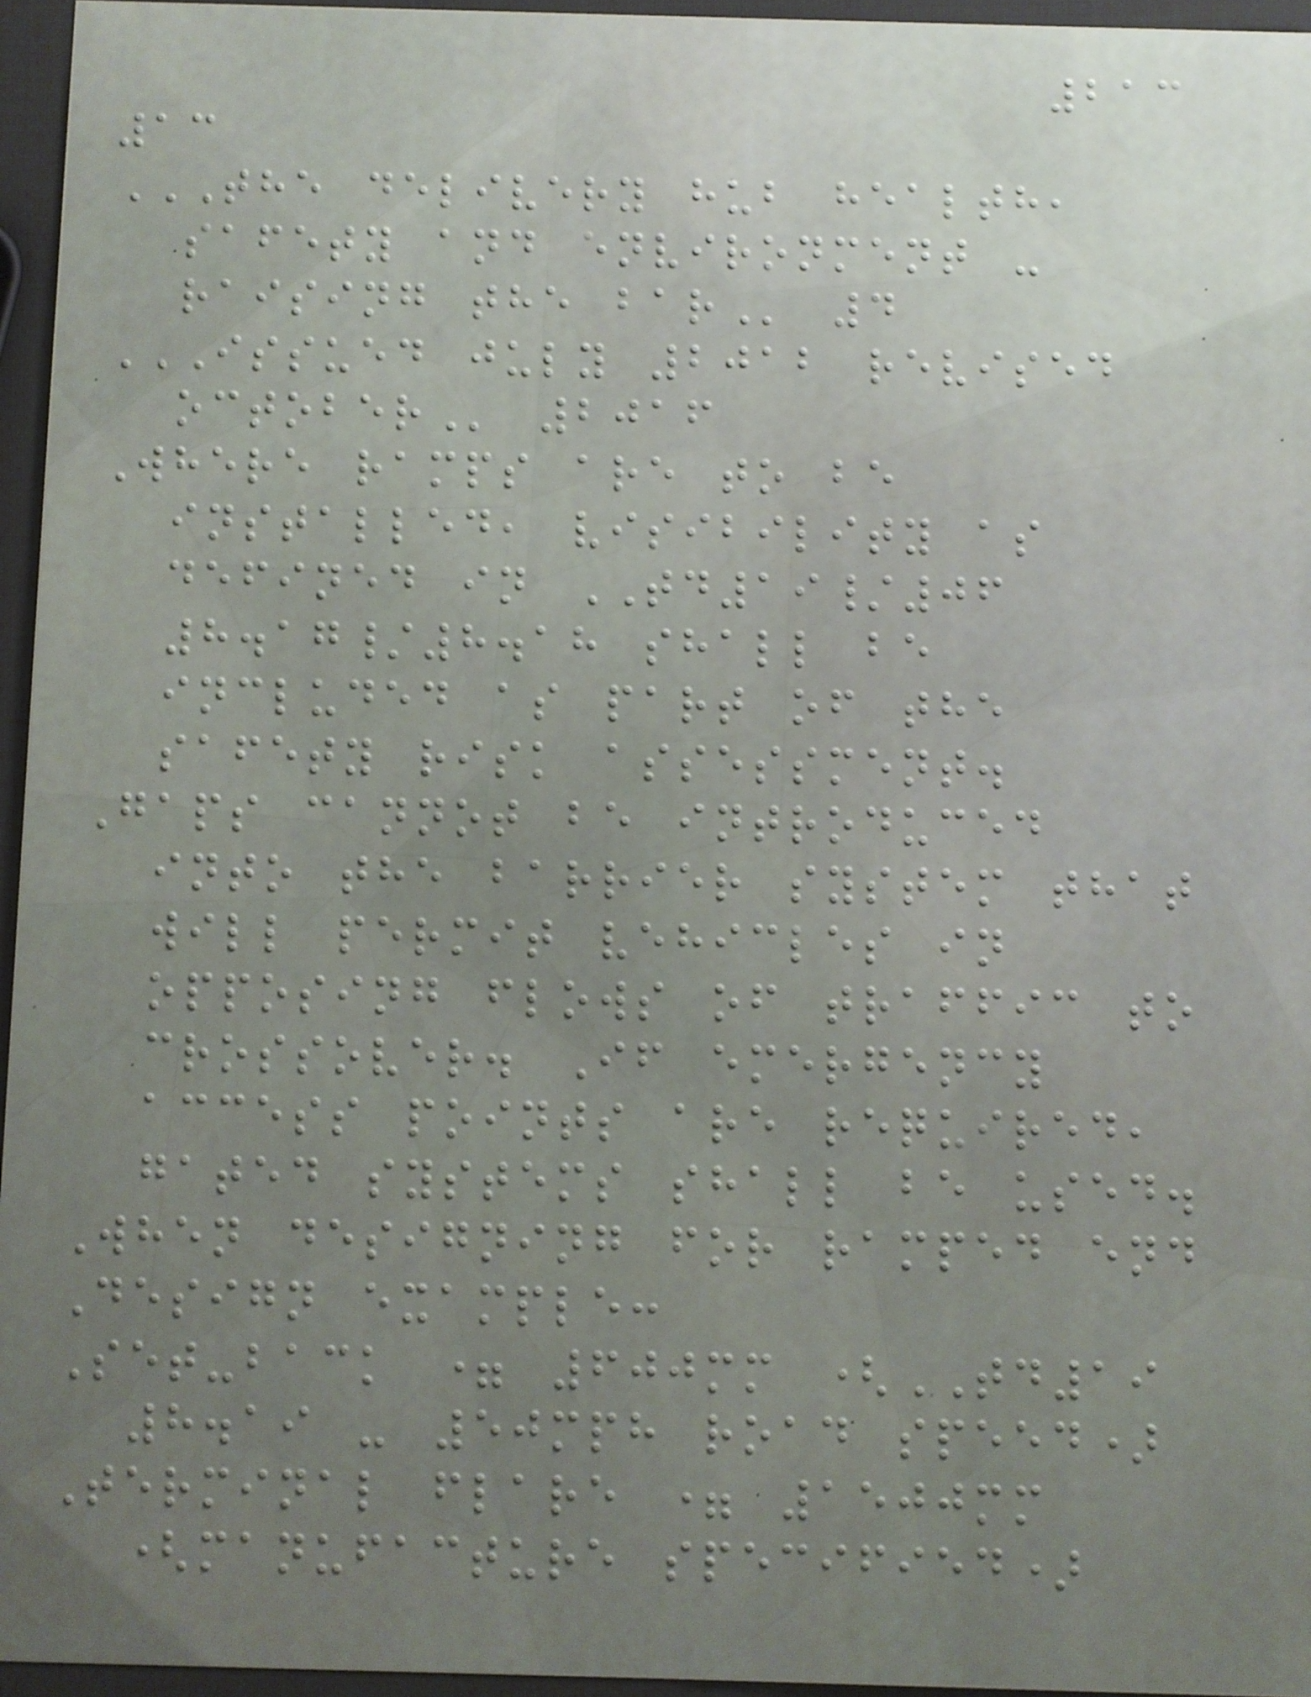213
13
THE DELIVERY HUB HEALTH,
SAFETY AND ENVIRONMENT -
RAISING THE BAR 4
ISSUED JULY 2012 REVISED
OCTOBER 2016
Where ramps are to be
installed, visibility as
defined in TD19/06
8.17/8.18 shall be
included as part of the
safety risk assessment.
Gaps cannot be introduced
into the barrier system that
will permit vehicles in
opposing flows of traffic to
crossover. If emergency
access points are required,
gated systems shall be used.
When designing for ramped end
Design example:
Set-back = 600mm (TD19
8.19 - 50mph road speed)
Terminal flare = 1500mm
(manufacture specified)
